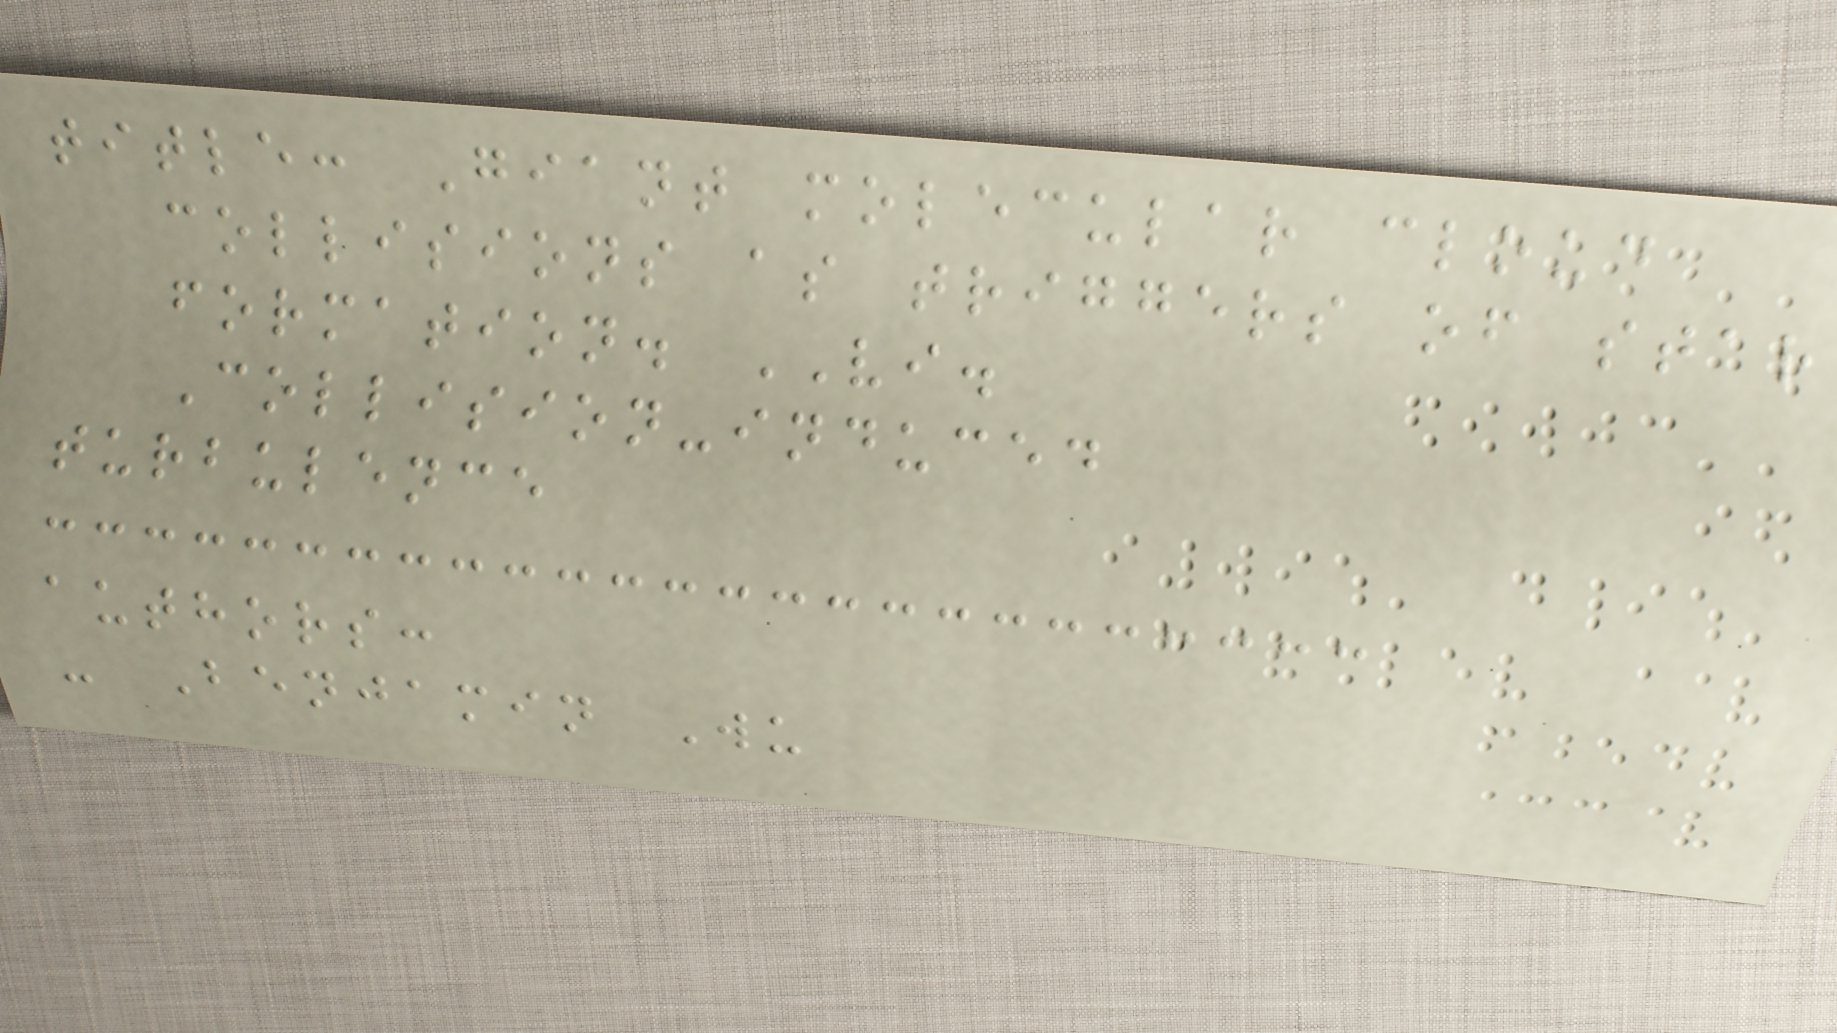title: Giant molecular cloud
collisions as triggers of star
formation. VI.
Collision-induced
turbulence
authors:
- Benjamin Wu
